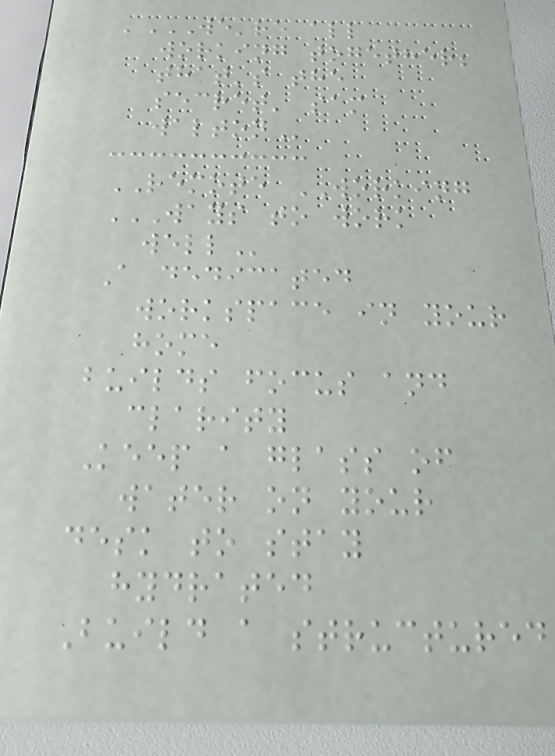'WE'RE ALL
WORKING TOGETHER;
THAT'S THE
SECRET' SAM
WALTON
REMOTE WORKING
WAYS TO WORK
WELL
A dedicated
workspace in your
home
builds focus and
clarity
Keep a glass of
water on your
desk to stay
hydrated
Build a structured
